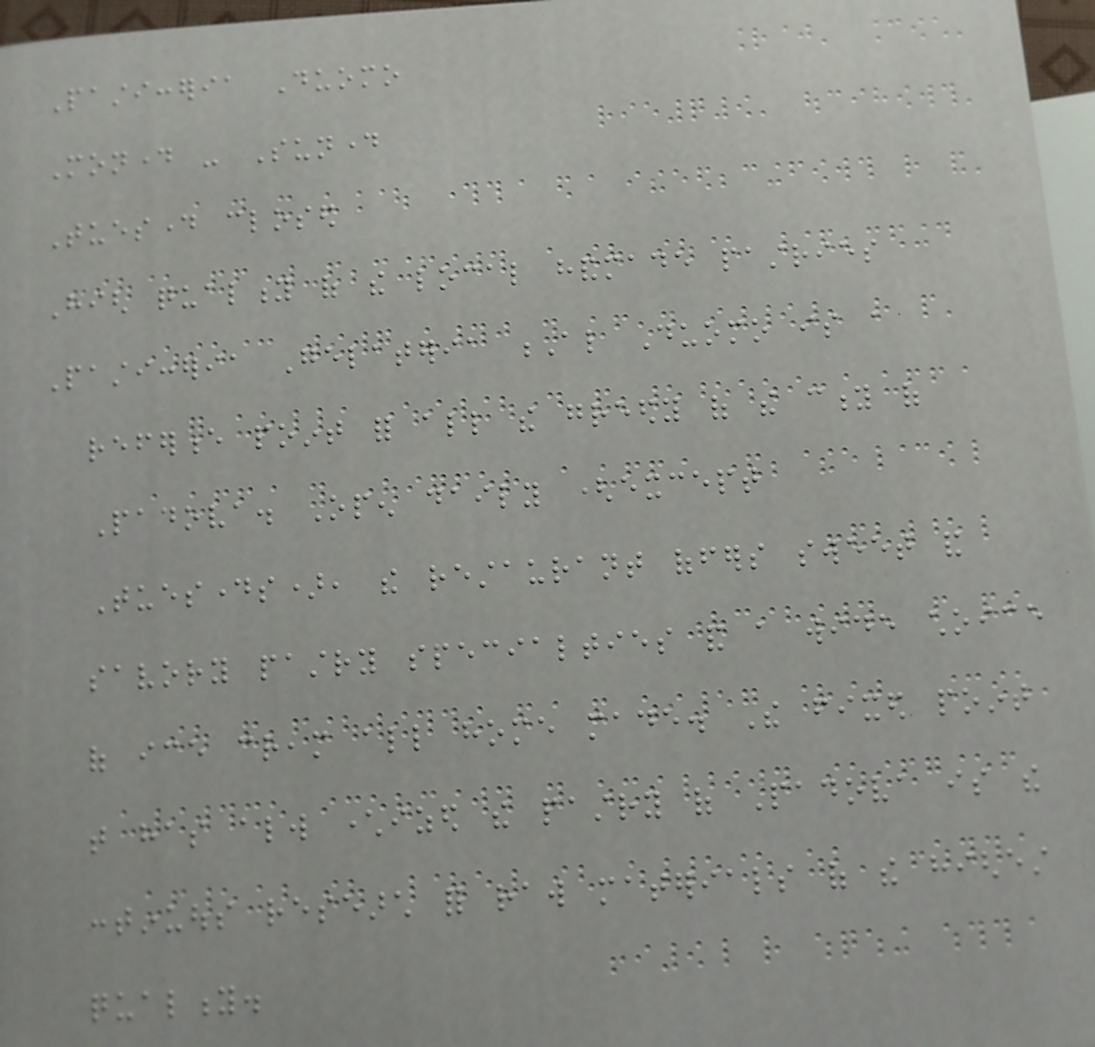Pasticceria Duomo
Monday - Sunday
Tuesday closed
High quality of the local handmade pastries
Pasticceria Gelateria Al Duomo is a
reference point for all the greedy of the city of
Padova. Open daily (except
Tuesdays), the restaurant offers sweet and
savory pastry specialties and a wide choice
of ice cream all home made. The fixed point
that has always characterized the pastry of Padova is the
continuous research for raw materials of the highest
quality.
